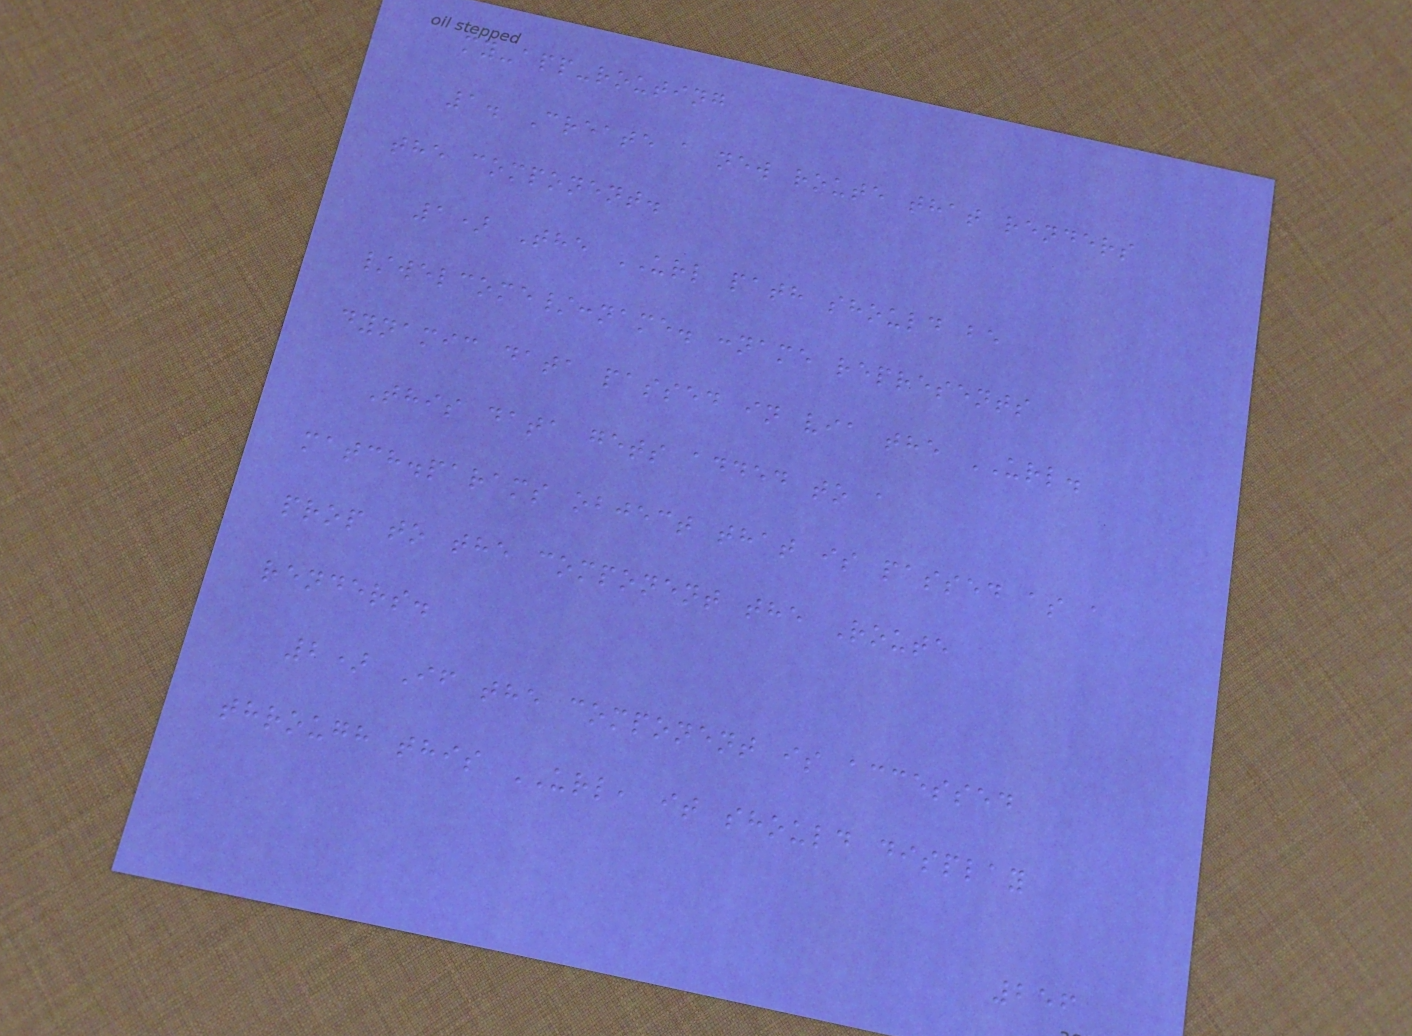my-app-routing
1. Create a new route that renders
the component.
1) The URL path should be
/welcome/:name. :name represents
dynamic data passed in via the URL.
This data gets added to a
match.params object that is passed as a
prop to the component the Route
renders.
2) If the component is accessed
through this URL, it should display
256
